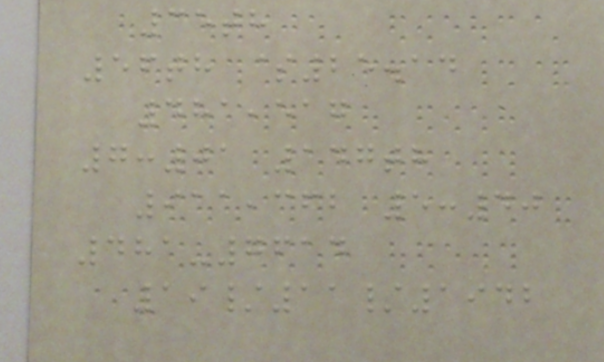35th
56th $25.14
481,517
7:01 147th
911,362 5:40
481-7614
19/11/1942
